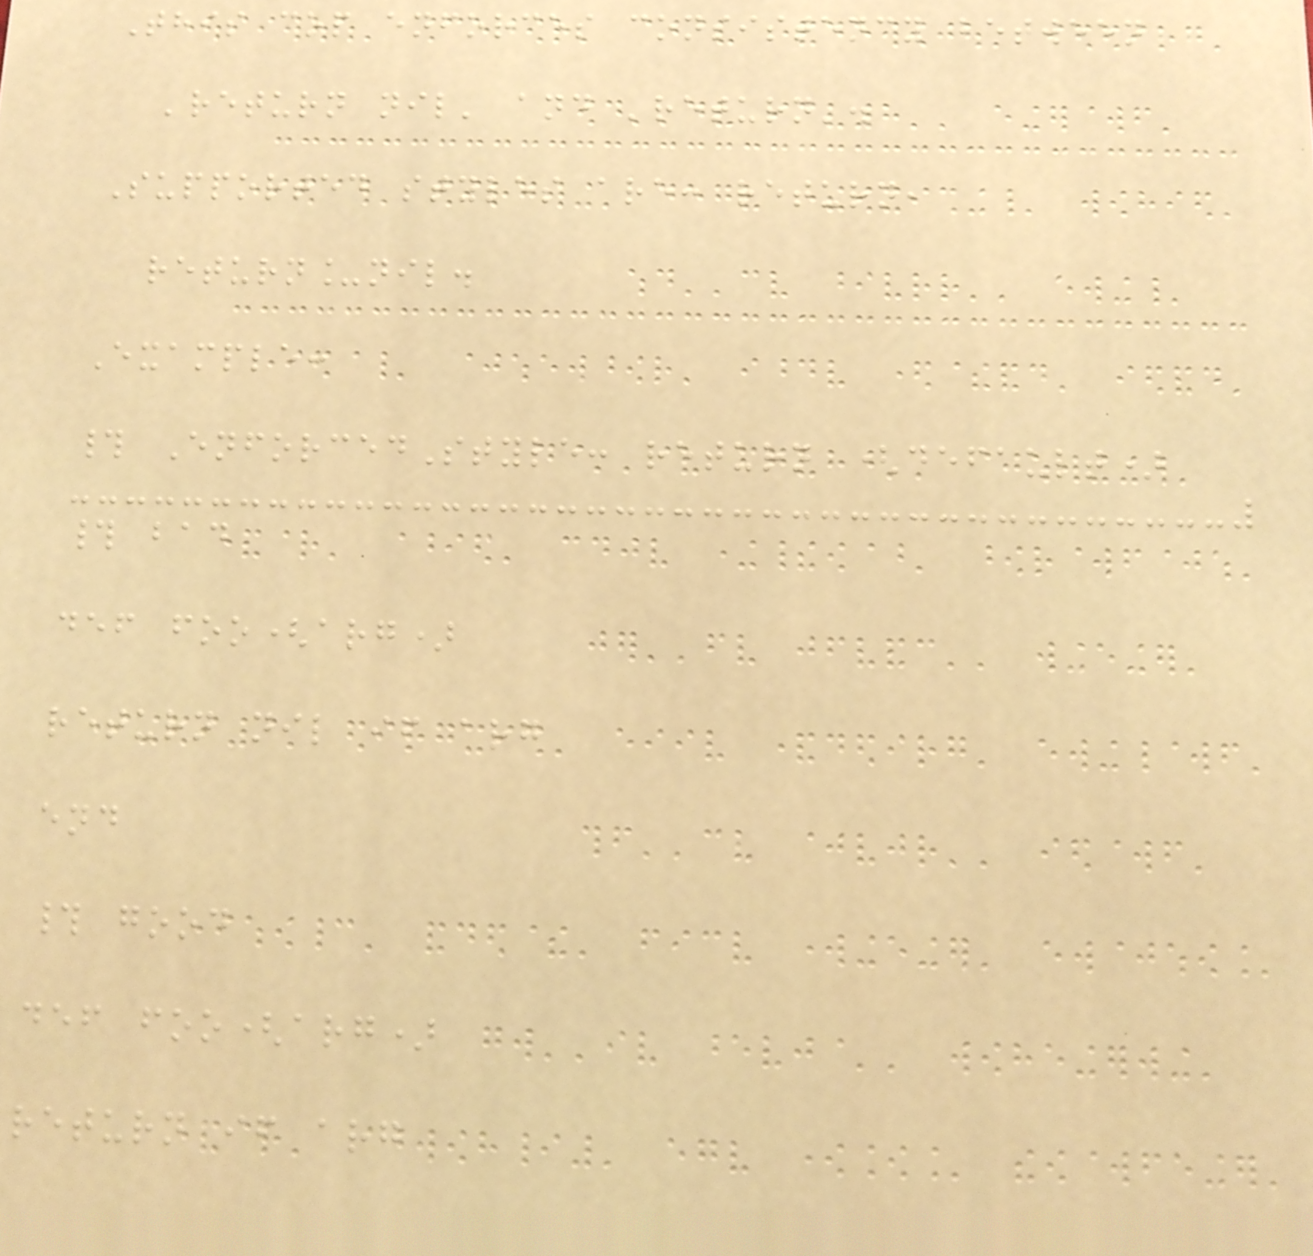This cop enforces consistency between
'return nil' and 'return'.
Supported styles are: return,
return_nil.
Example:
# EnforcedStyle: return (default)
# bad
def foo(arg)
return nil if arg
end
# good
def foo(arg)
return if arg
